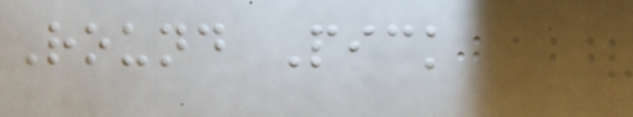Round Pick
